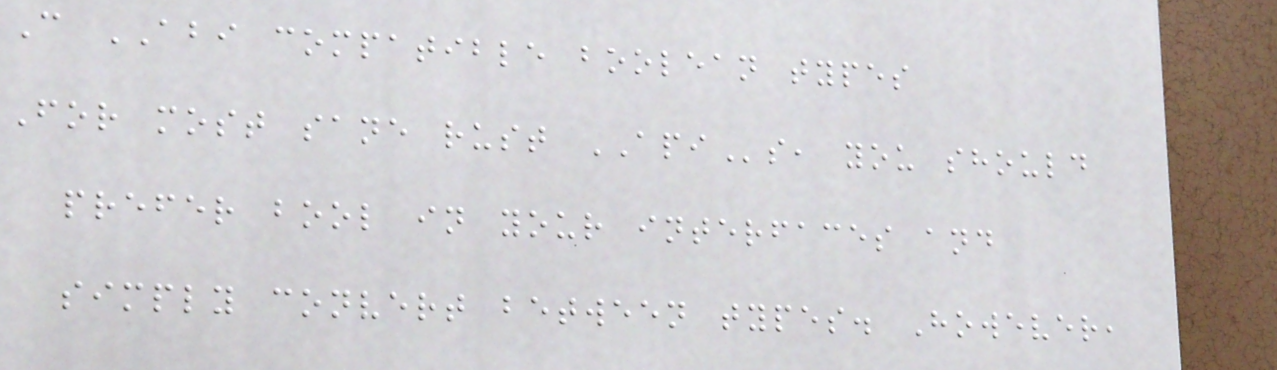C ABI compatible boolean types
For most sane rust APIs, you should
prefer bool in your interfaces and
simply convert between types. However,
